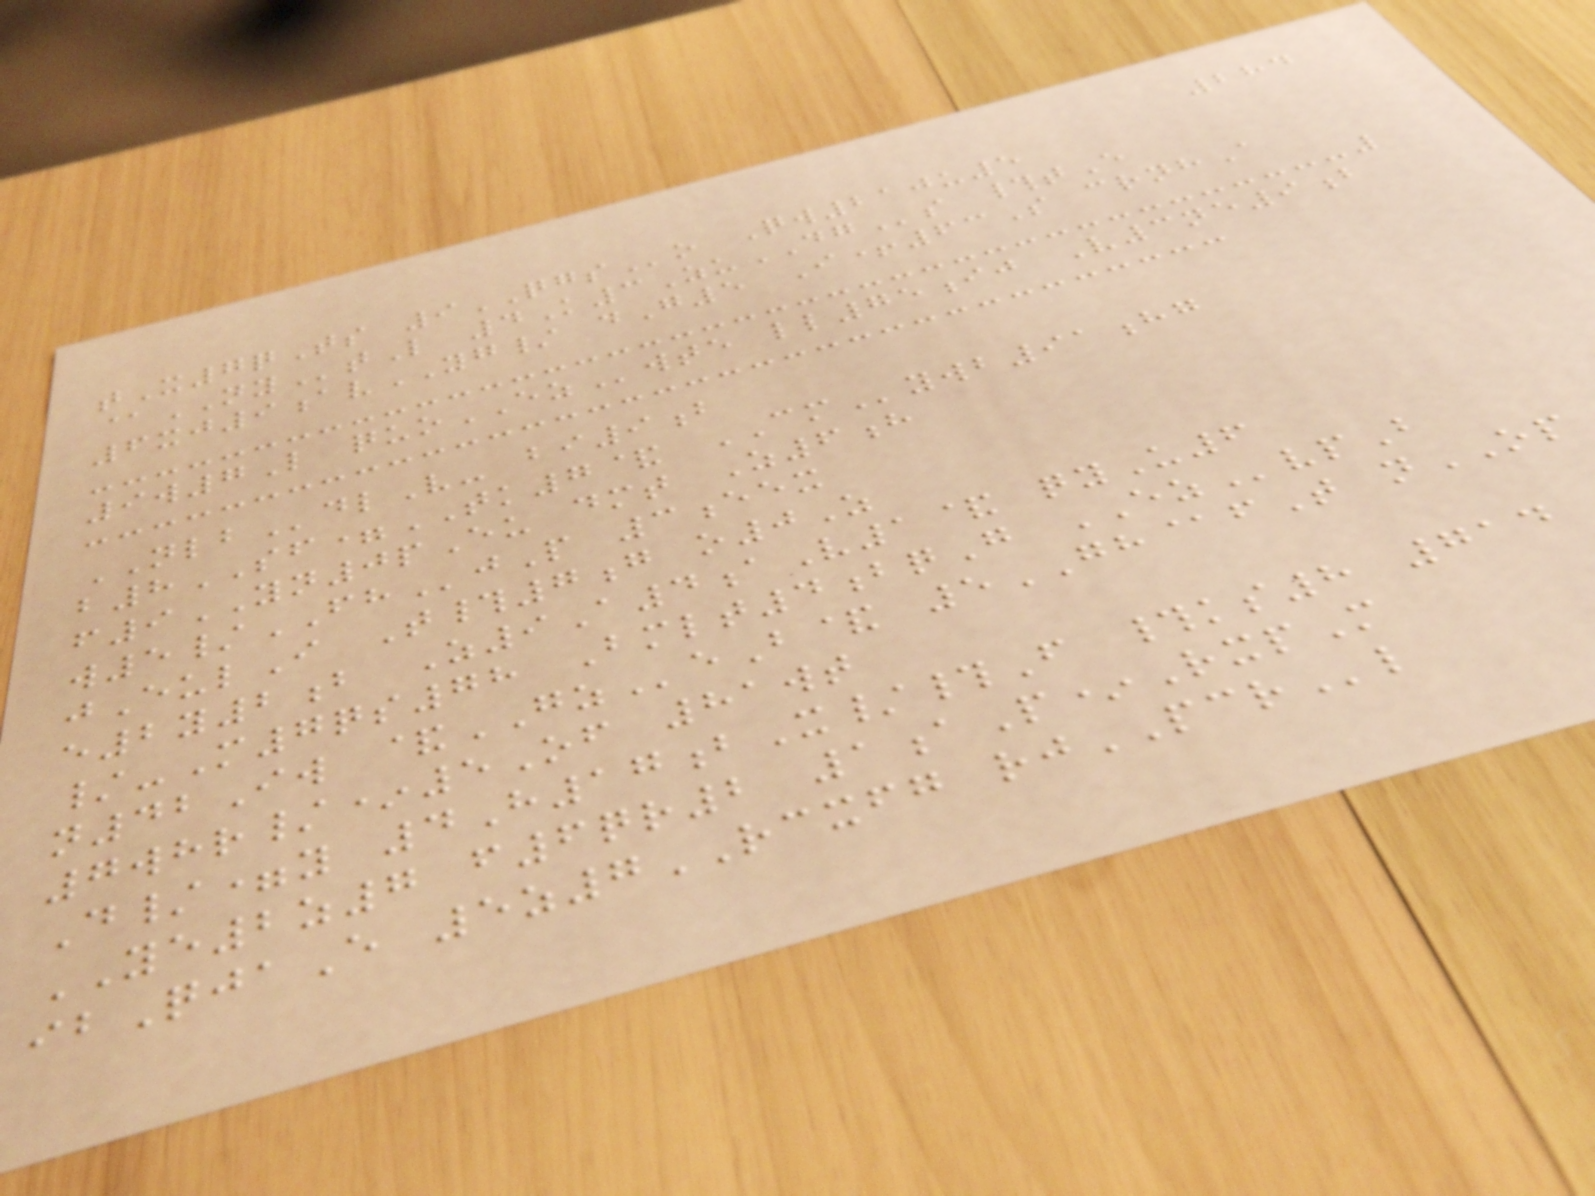284
tX7qTs 9QGSo Qw210u5
@NYtL 4K3ZuDGs #tE
6xj9avYG/ dG5 I+63S crnhA
9w7L quoEZwte ll75ij V3ne9b
NLBdlV- bi9b
b8SF=TK7& CMywb91hg
f9YN0pEu dmt Z6h
w5/FHjP 3eex
jEulI T#7g o0Z
e2y2b Z9A4aV1& qyU6
/-M7qs78 Bmlt4bqG EZvpB
n42Iw &GZeB& 5GH@fT nOP
7whr/*5Of 81wt
D/=y 4H17bX/#F #ks8 714
YE2z7 f6qr2 1aP*RxpM
ibQjaE 5z7RCXFG rjPCRl
